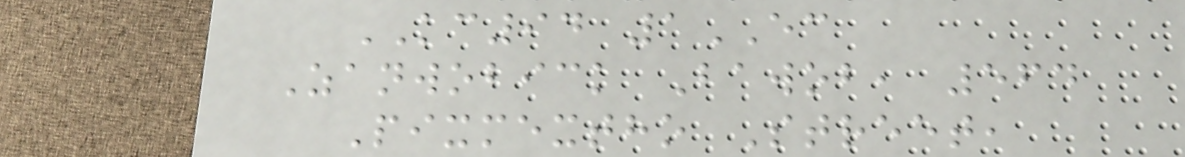KC94 1EC
Zanwobick Bawob, 564
Pixmextho Street,
